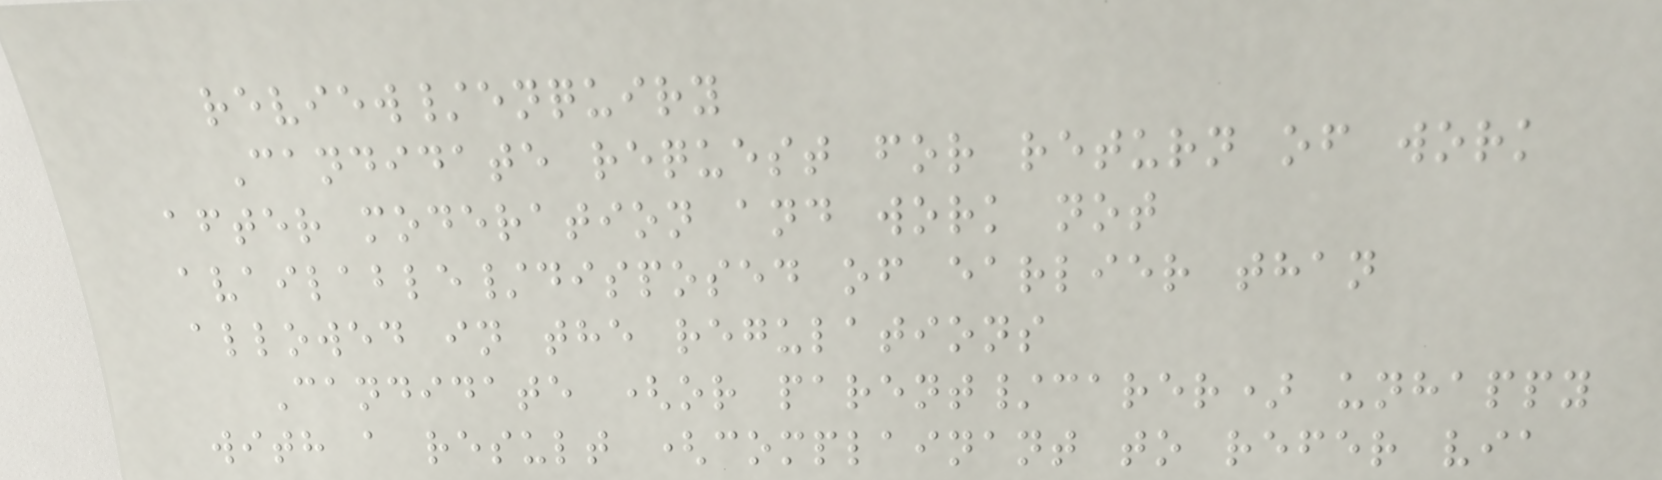review/enquiry
Candidate request for return of work
after moderation and work not
available/disposed of earlier than
allowed in the regulations
Candidate (or parent/carer) unhappy
with a result (complainant to refer via
